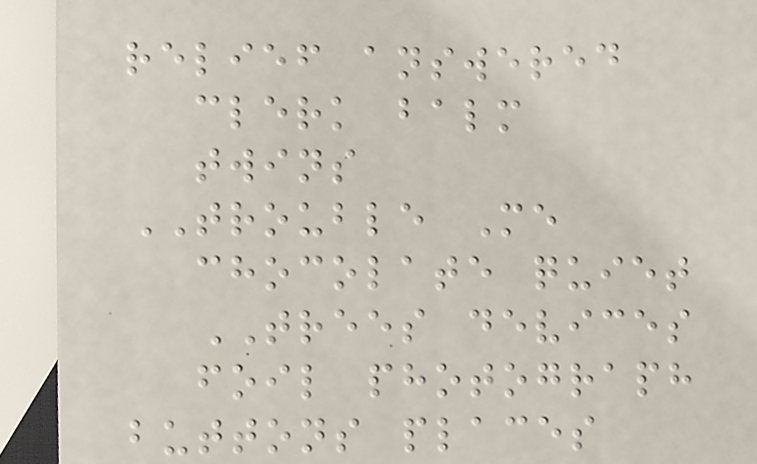relief answered
clerk balm
twins
TROUBLE Me
chocolate quiet
TREES devices
foil photograph
buttons places
